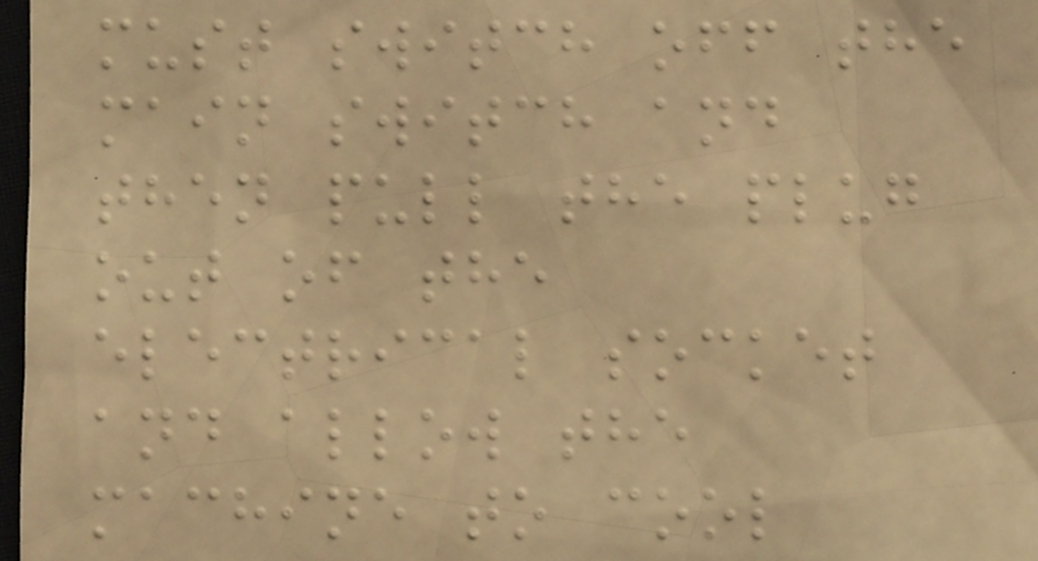must switch off the
main switch and
then pull the plug
out of the
electrical socket
and allow the
machine to cool
